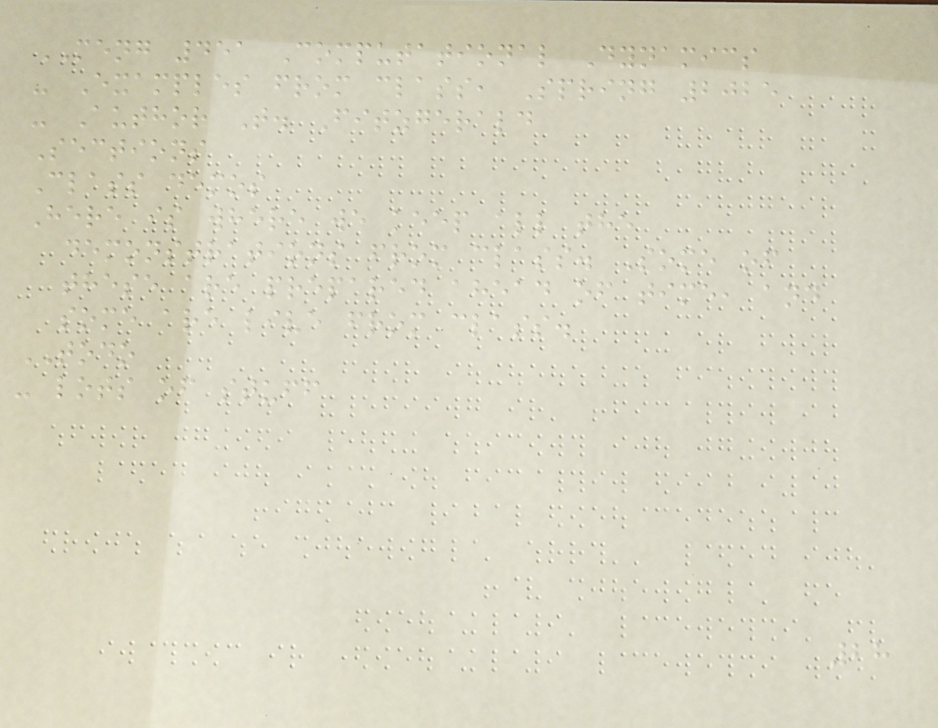MENG 451 Computational Dynamics
- Examples from class, Spring 2025
- Author T. Fitzgerald
Sections
Class demos
Here is where we keep all the
demonstrations from class. Some of
these are prepared ahead of time, and
some are live from class.
TODO
- lots of stuff
28
